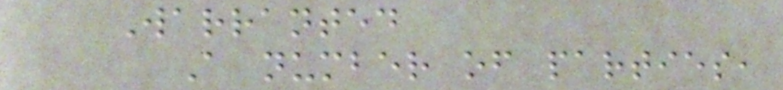Warranted
A number of parties,
